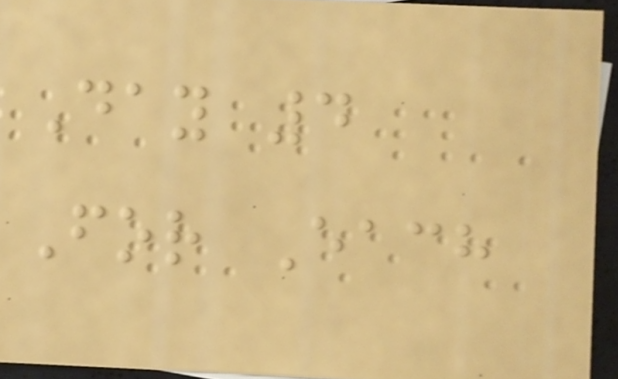Day 4
For Each
